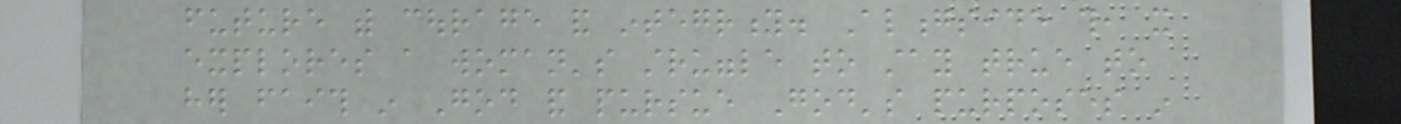future with courage and integrity. Alongside this, it
explores a woman's struggle to stay true to
her faith in God and pursue God's purposes in
